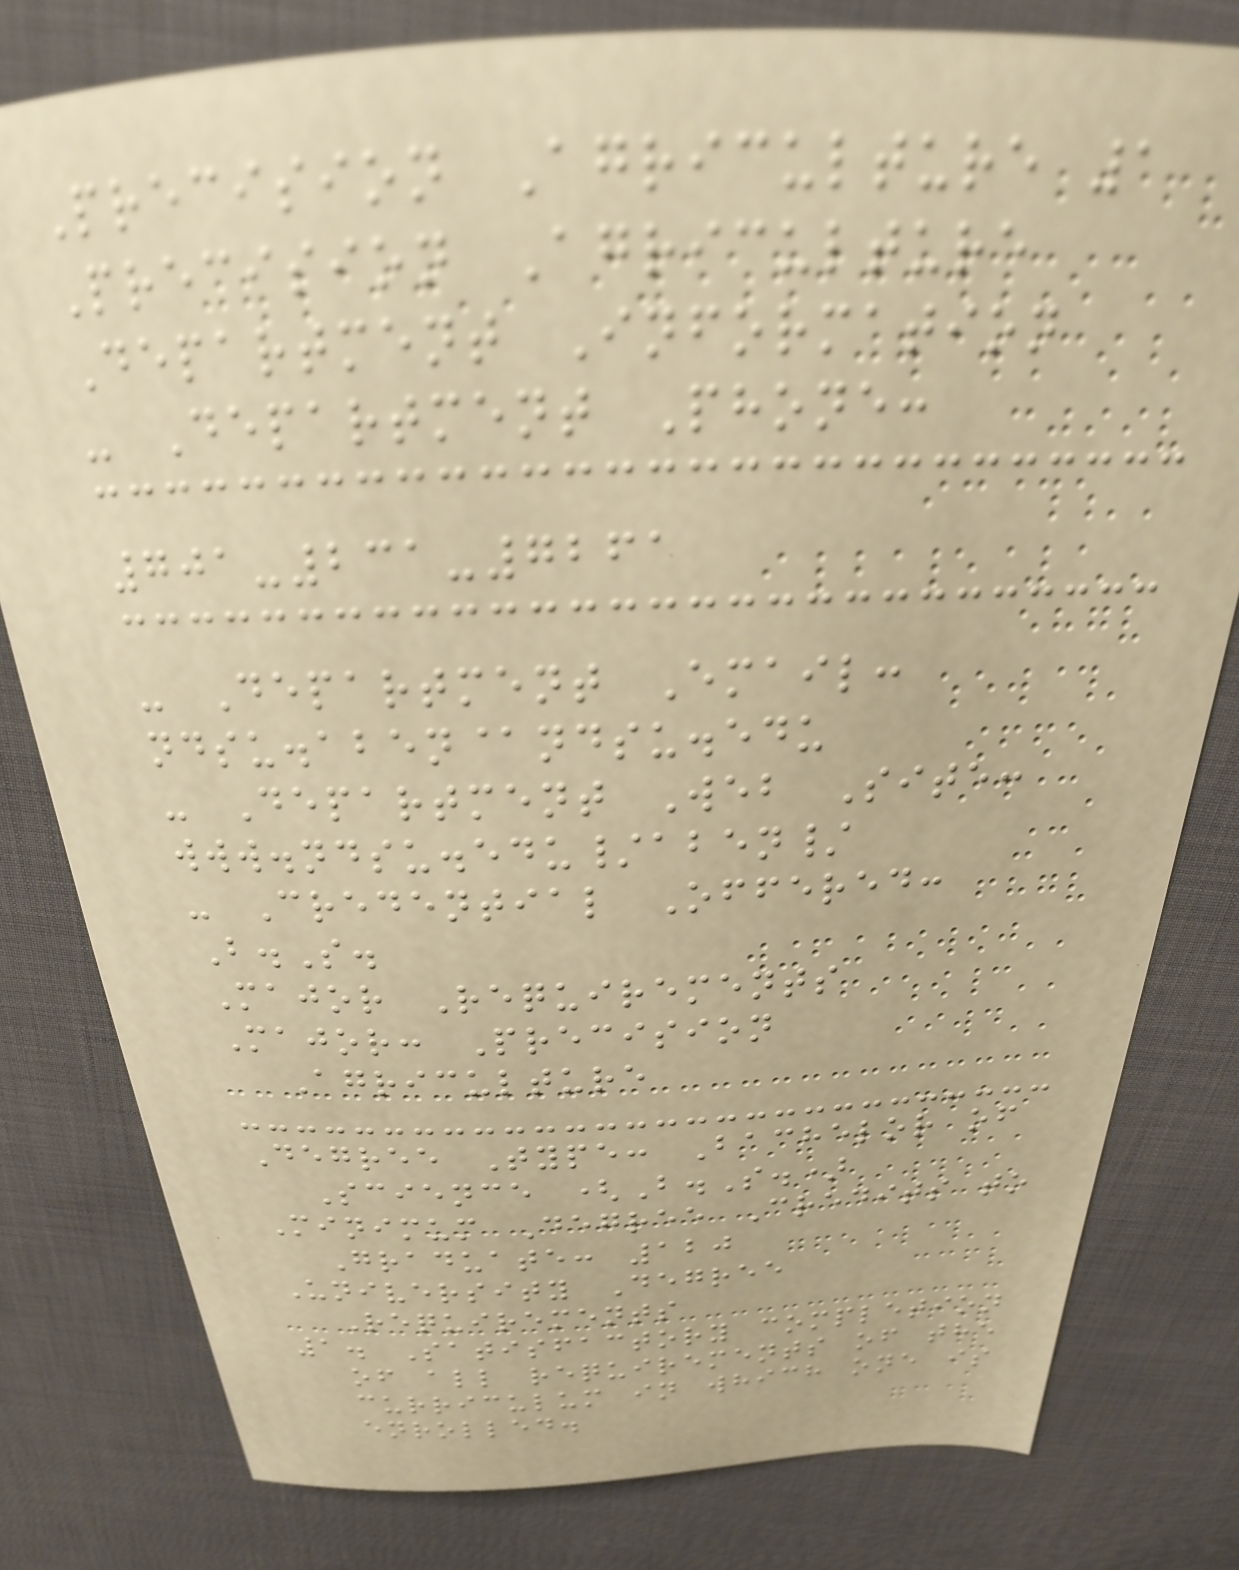Precision Agriculture 1
Precision Agriculture
Department Information
- Department Phone:
701-231-7261
- Department Email:
ndsu.aben@ndsu.edu
- Department Web Site:
www.ndsu.edu/aben/
- Credential Offered:
B.S.
Major Requirements
Major: Precision
Agriculture
Degree Type: Bachelor of
Science (B.S.)
Minimum Degree Credits to
Graduate: 120
University Degree
Requirements
1. Satisfactory completion
of all requirements of the
curriculum in which one is
enrolled.
